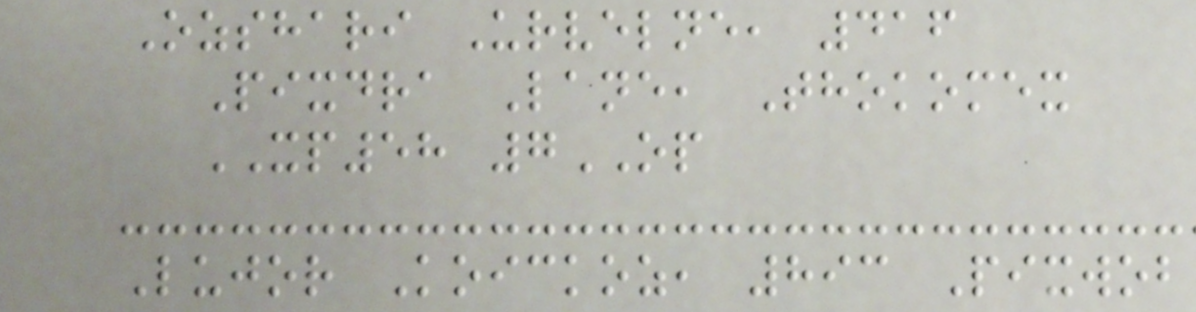Ozshari Urvelne, 416
Pixdra Lane, Thokomex
XP58 7OP
Lujor Koickoz, 893 Pixwob
